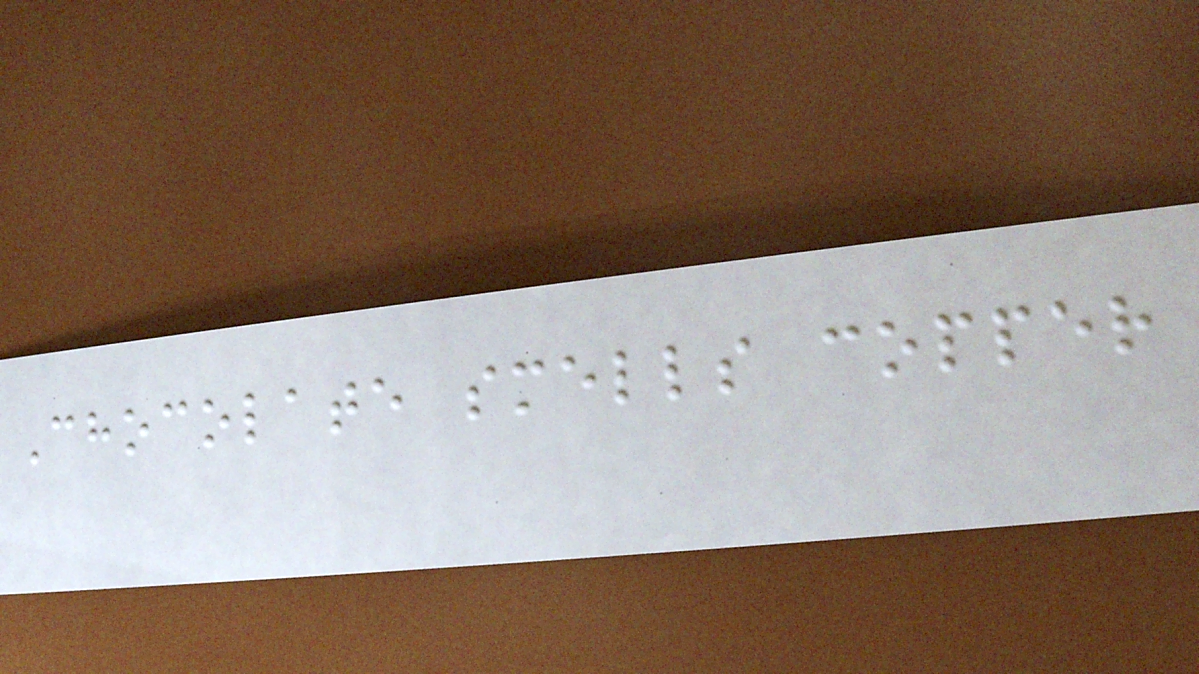Chocolate smells copper
